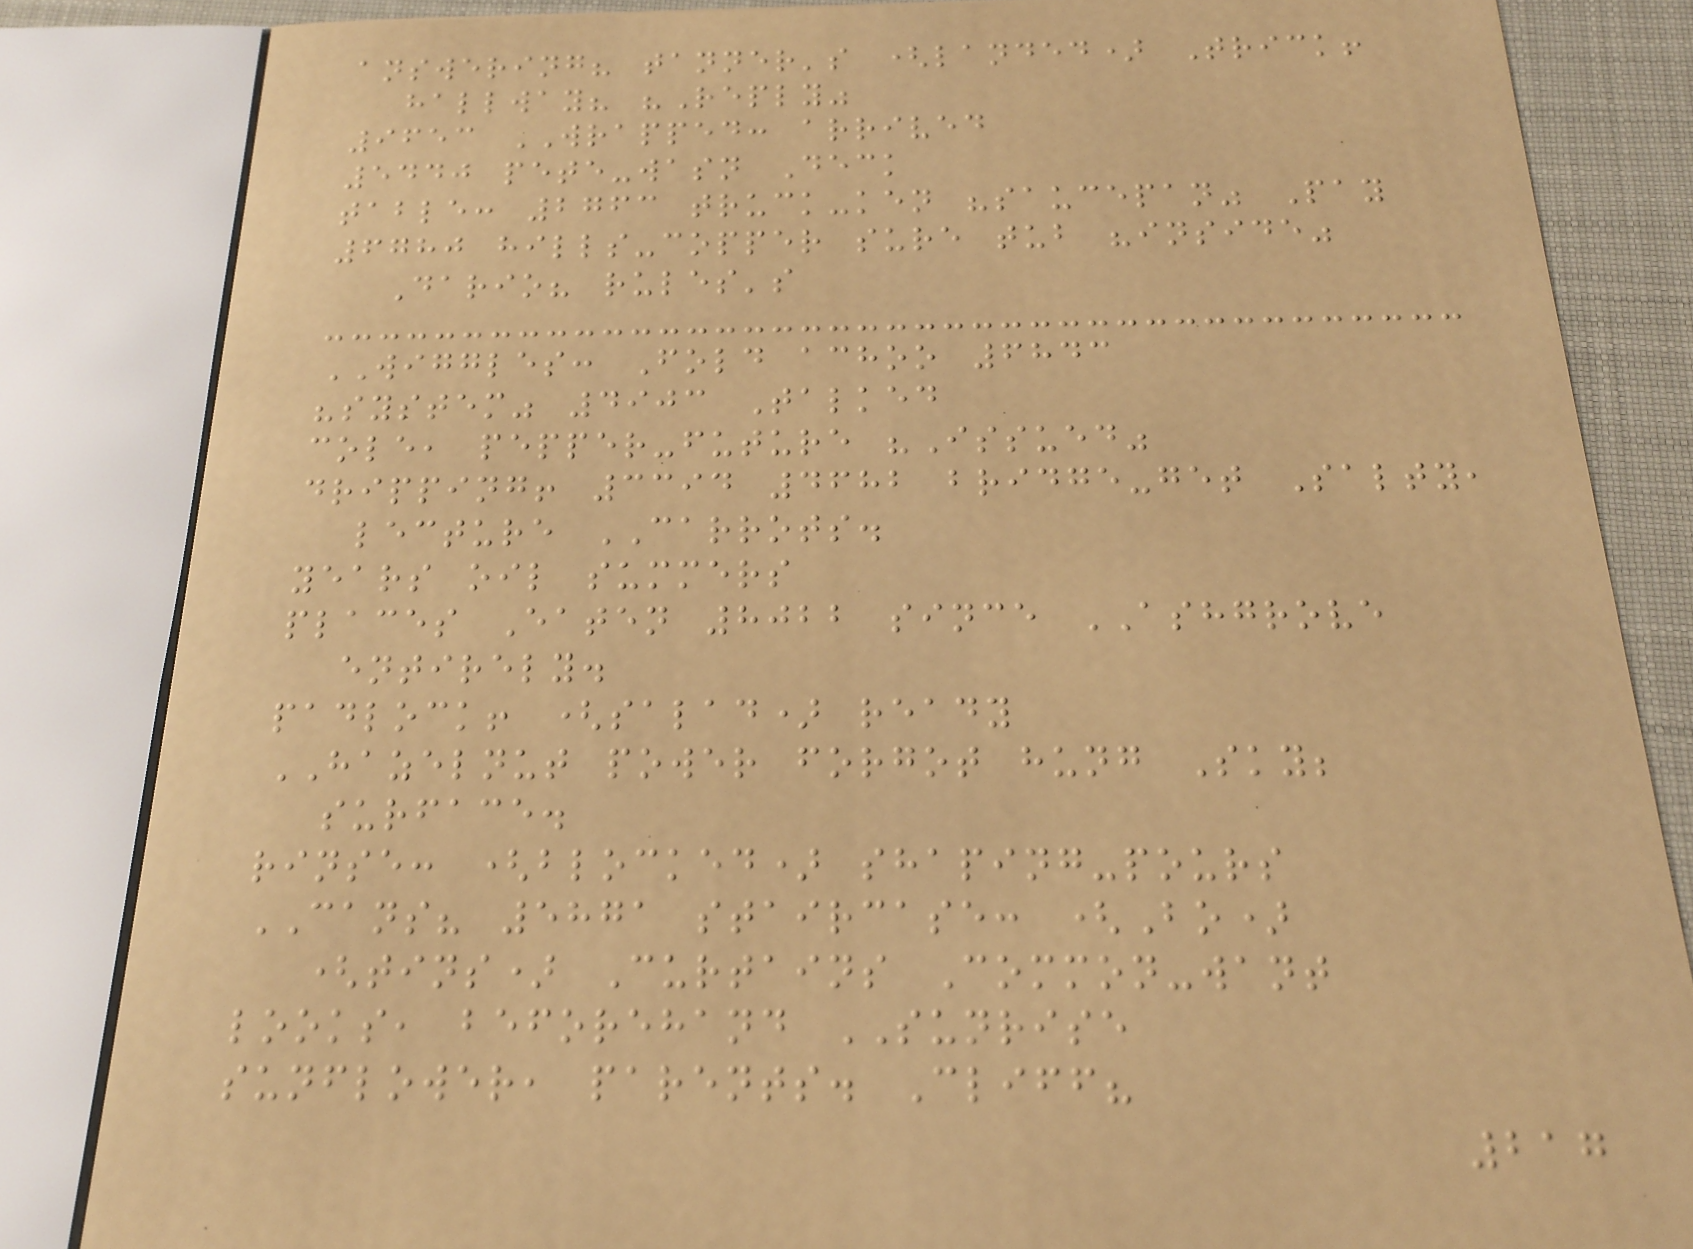answering? tanner's (landed) Trick!
hallway? "Reply"
9653 WRAPPED: arrived
5440 pete-wasn Deck
table: 2763 truck-ken "saucepan" Pay
6780 hills-copper sure tub "inside"
Dario? rules's
WIGGLES: Fold achoo 6843
"system" 4903 Talked
cole, pepper-future "Issued"
dripping! 3394 4682 bridge-get Salty,
lecture CARROTS.
years oil summers
places Eaten 8022 since ASHGROVE
entirely.
padlock! (salad) ready
HAZELNUT power forgot hung Sky;
surface.
rinse: (blocked) shaping-pours
CANS? 5871 staircase: (Bo)
(tins) Curtains Common-want
looks, beforehand SUNRISE
sunflower, parents. Cliff?
217
